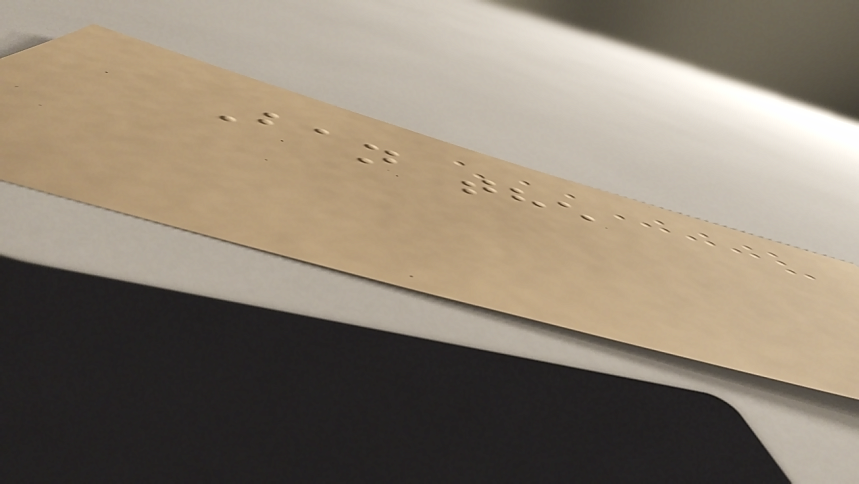Ban the
